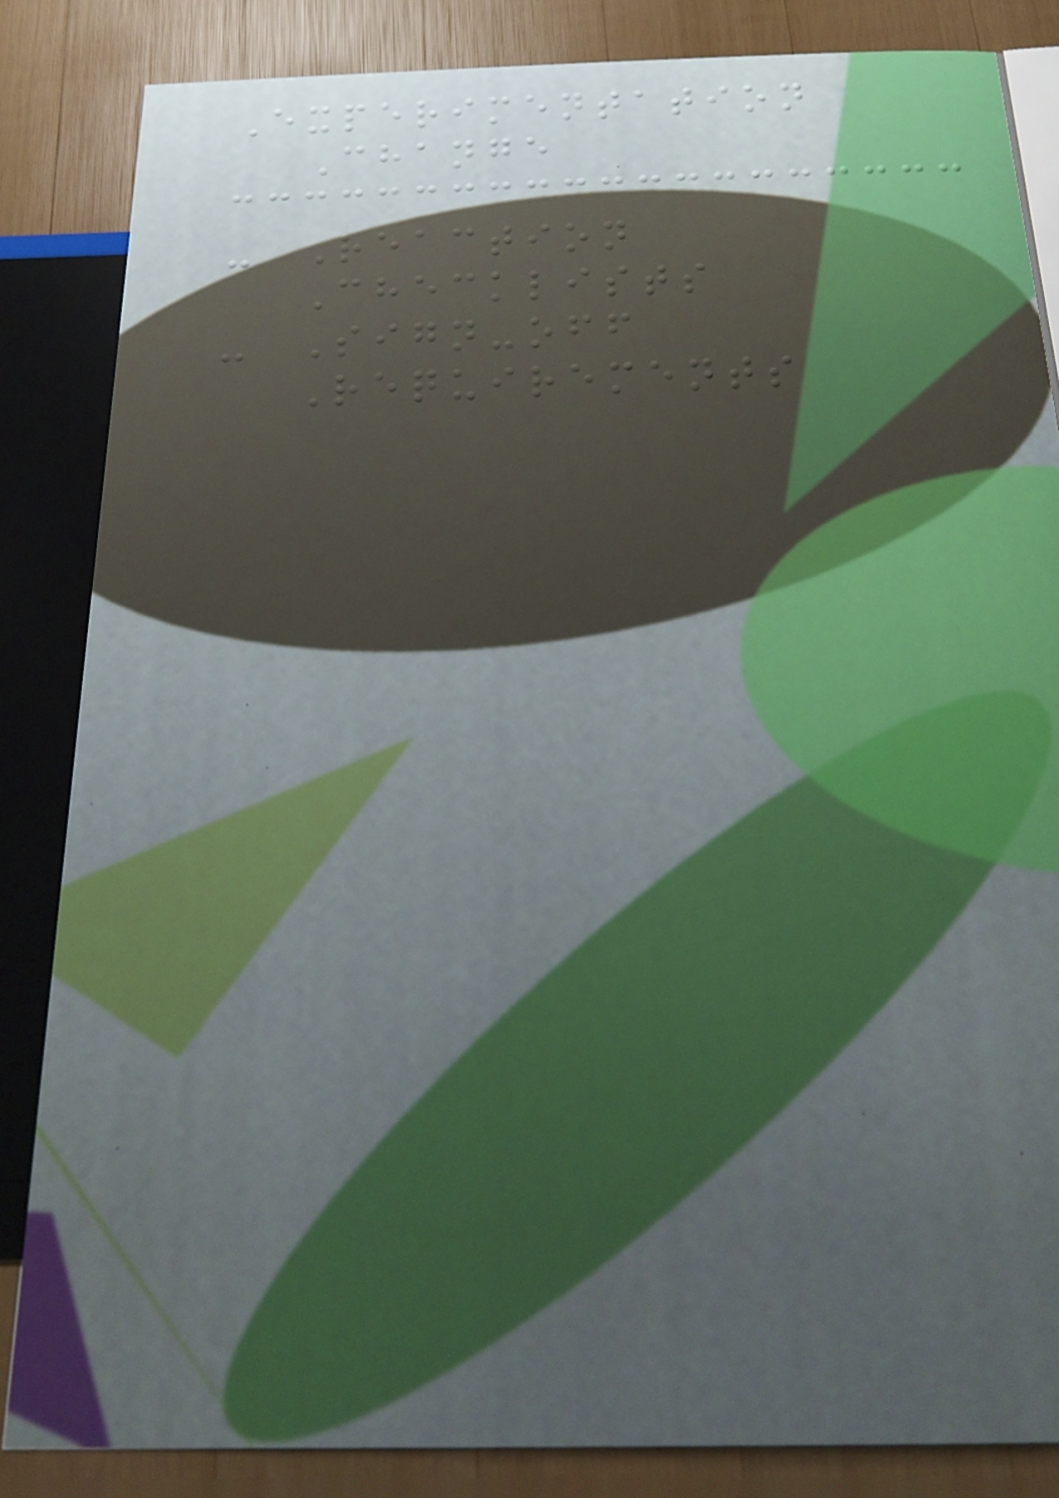Experimentation
Change
- Reaction
Checklists
- Sign-off
Requirements
